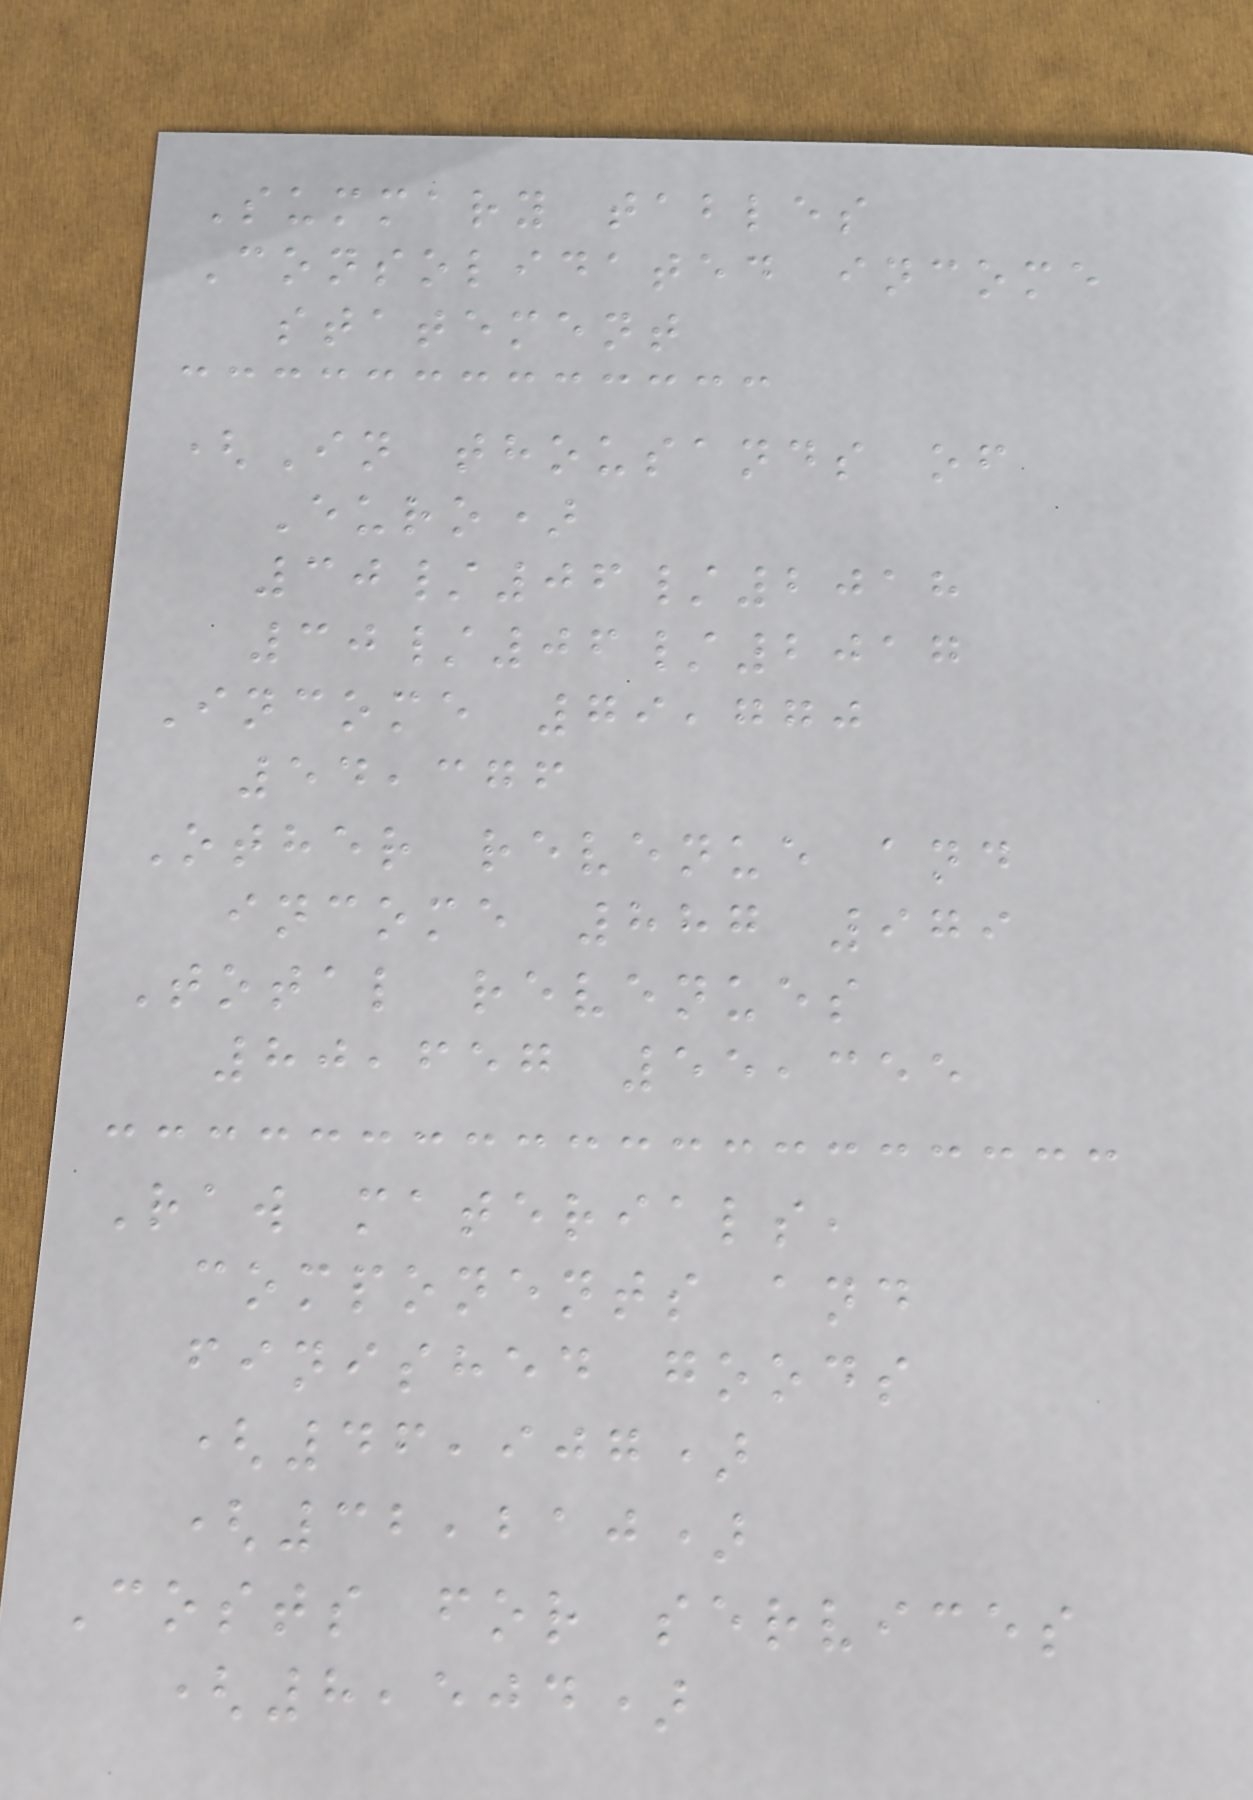Summary tables
Consolidated income
statement
(In thousands of
Euro)
30/06/2018
30/06/2017
Income 79,770
54,376
Other revenue and
income 887 979
Total revenues
80,657 55,355
Raw materials,
components and
finished goods
(46,907)
(32,210)
Costs for services
(8,504)
